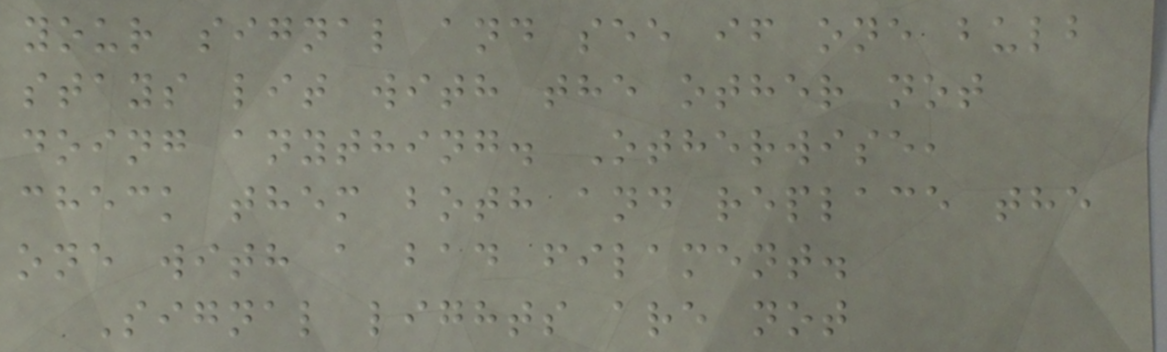your signal and see if one bulb
stays lit with the other not
doing anything. Otherwise,
check them both and replace the
one with a bad filament.
Signal lights are not
